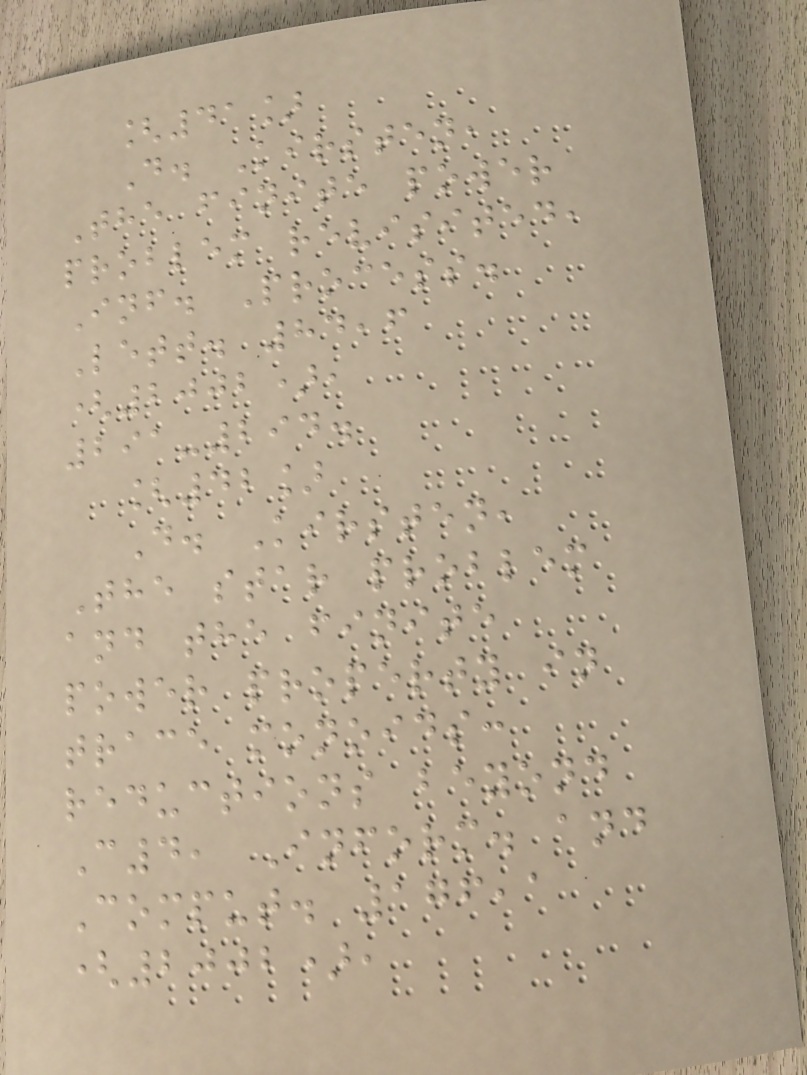[41]
D. Kirsten,
The finite power
problem revisited,
Inf. Process.
Lett. 84,6
(2002),
291-294.
[42]
D. Kirsten,
The star problem
and the finite
power property in
trace monoids:
reductions beyond
C4, Inform. and
Comput. 176,1
(2002),
